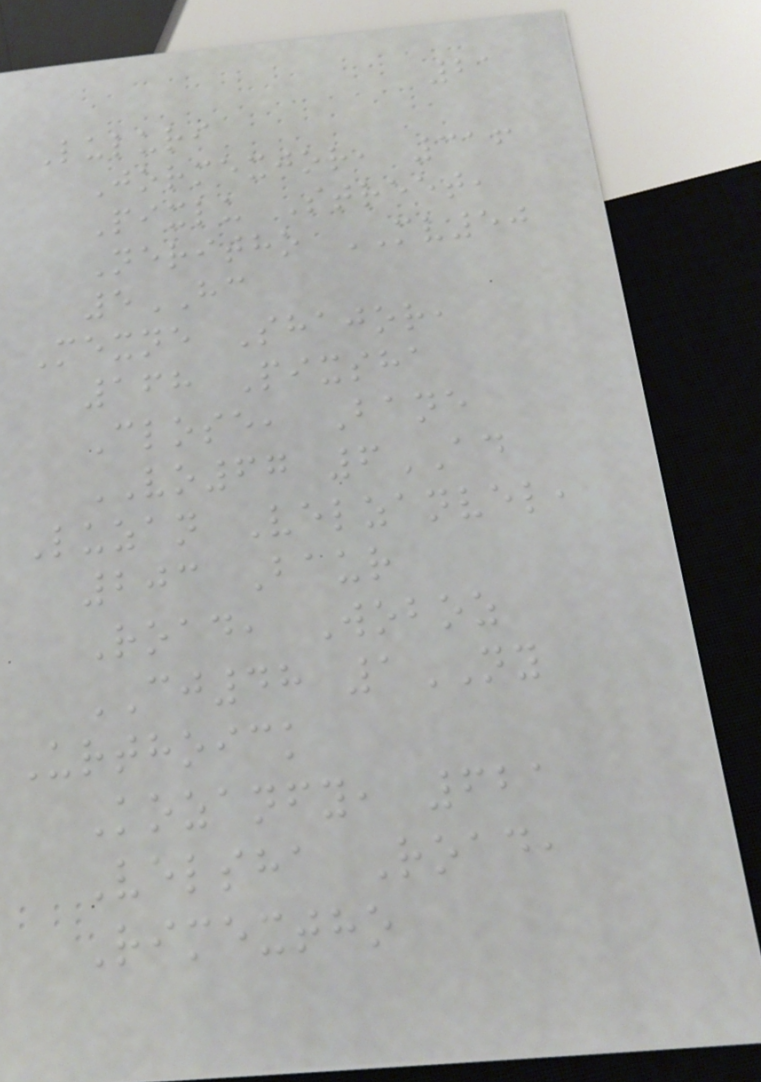21
Luluri
Jormexjor, 316
Pixlu Street,
Neritho MV50
5HC
Mexne Shajor,
168 Pixsha
Close, Bane
VO67 6AD
Luzan Velzanvel,
203 Baur
Road, Woboz
CJ48 1NY
Urthoick
Kozanfy, 621
Velsha Road,
Rimextho
